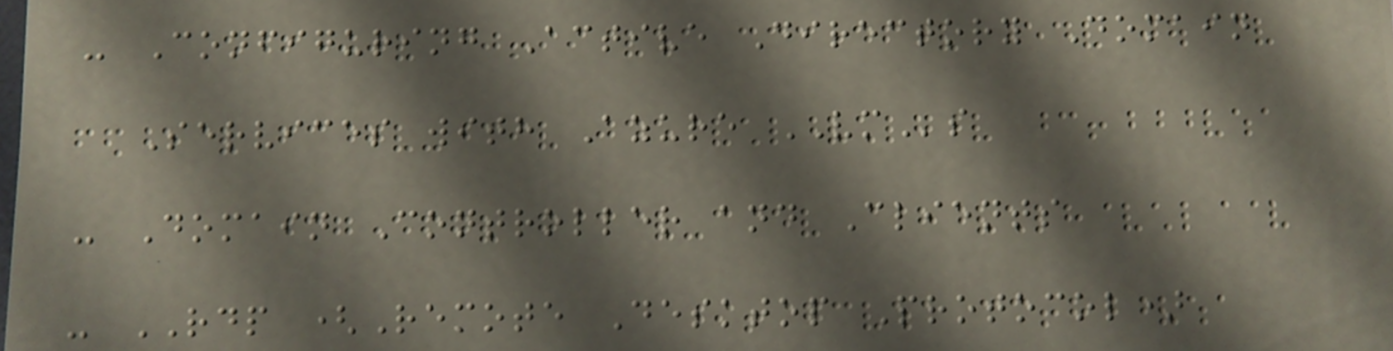- Configuring Active Directory Domain
Services with Azure VMs
- Domain Controller and Clients
- RDP (Remote Desktop Protocol)
